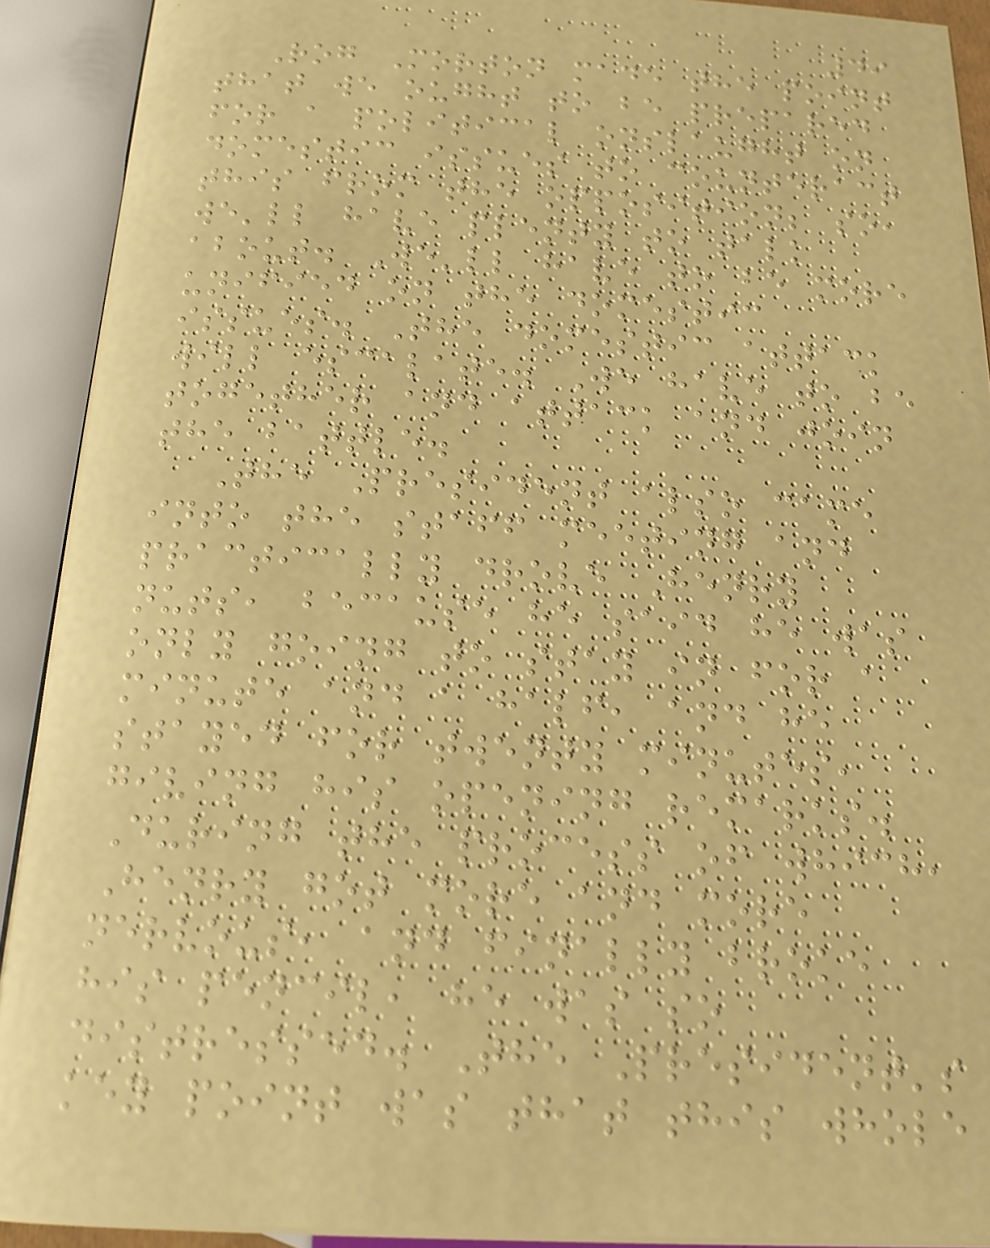49
Rog Morton made the point
that we ought to be prepared
for a political onslaught on
domestic issues to counteract
this from the opposition; so,
we'll have plenty to talk
about. We'll have to be more
unified on the domestic
issues. The domestic attack
will escalate. We have to be
together and attack and join
the battle.
The President also came
into the staff meeting and
practically drove Henry
nuts, because he said he was
only going to stay in for a
minute and a half, and he
stayed for twenty minutes,
giving his opening remarks.
During the process of which,
Henry got more and more
nervous, and finally broke
his pencil, he was so
distressed. The President's
key point was that this whole
